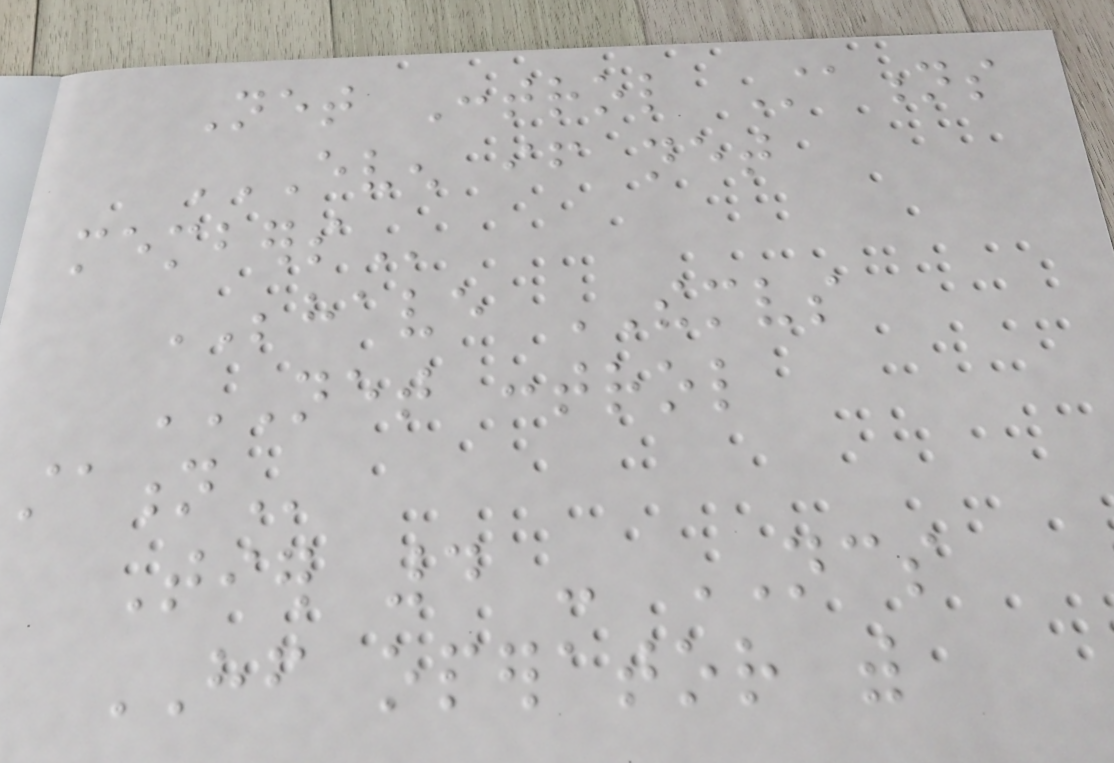Net Control Stations
EVEN IF NET
MEMBERS
BEHAVE THEMSELVES
NET CONTROL
STATION
Tier 4 - NCS
HF operator with
